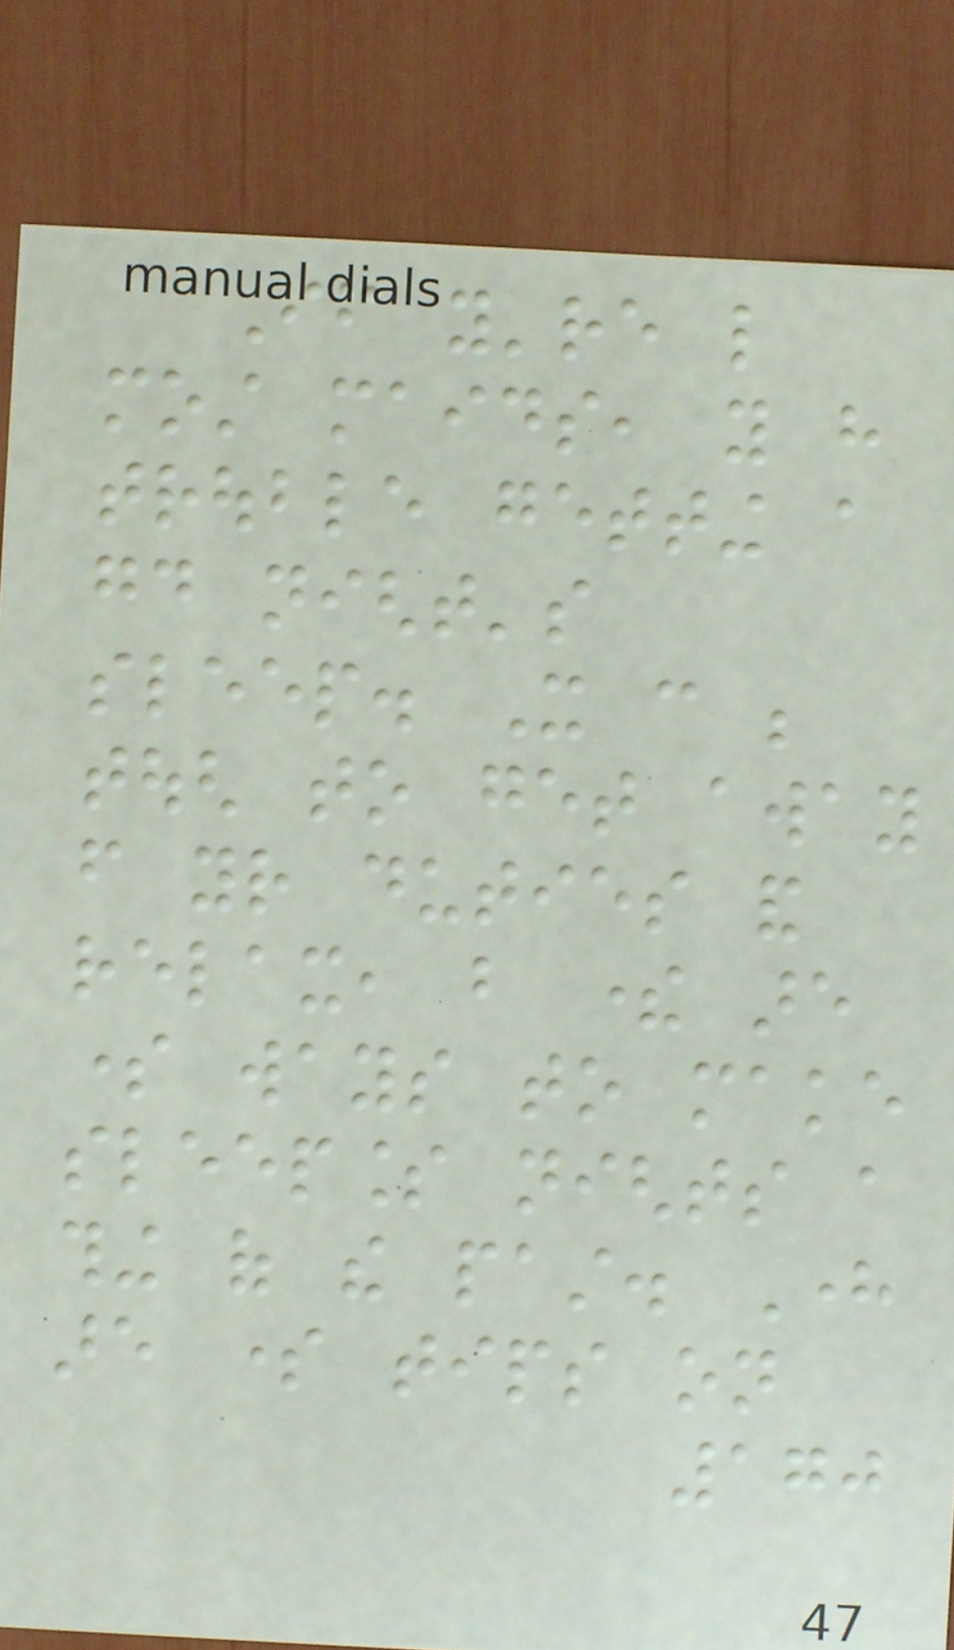If you're like
most maids, you have
trouble getting a
good night's
sleep. It can be
tough to get away
from your duties and
relax, but there are
some ways to make
sleepless nights a
thing of the past. Here
are some tips on
170
